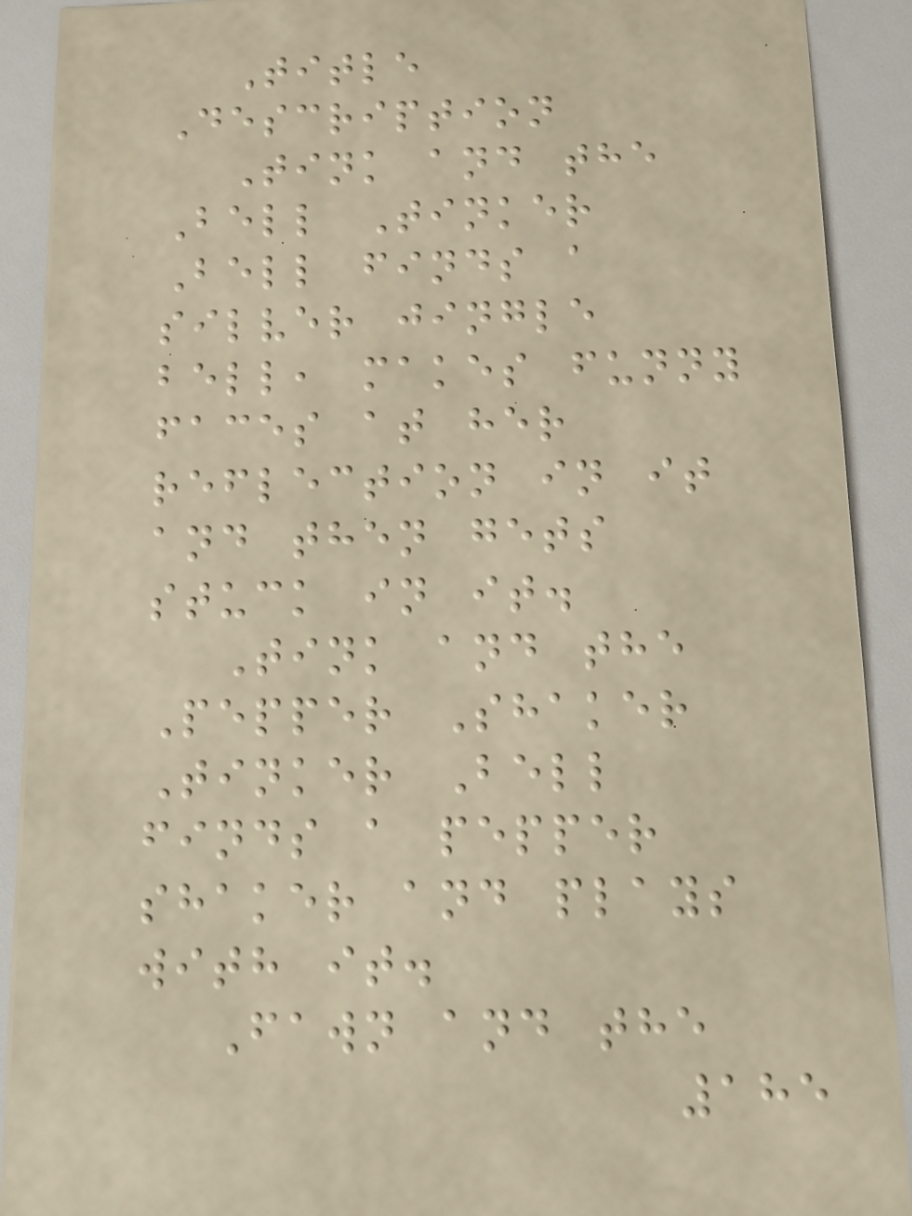Title
Description
Tink and the
Bell Tinker
Bell finds a
silver jingle
bell, makes funny
faces at her
reflection in it
and then gets
stuck in it.
Tink and the
Pepper Shaker
Tinker Bell
finds a pepper
shaker and plays
with it.
Fawn and the
185
